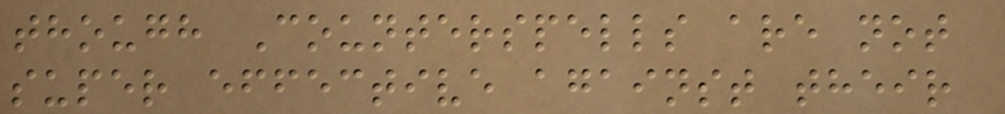though Counterspells are not
super effective against their
